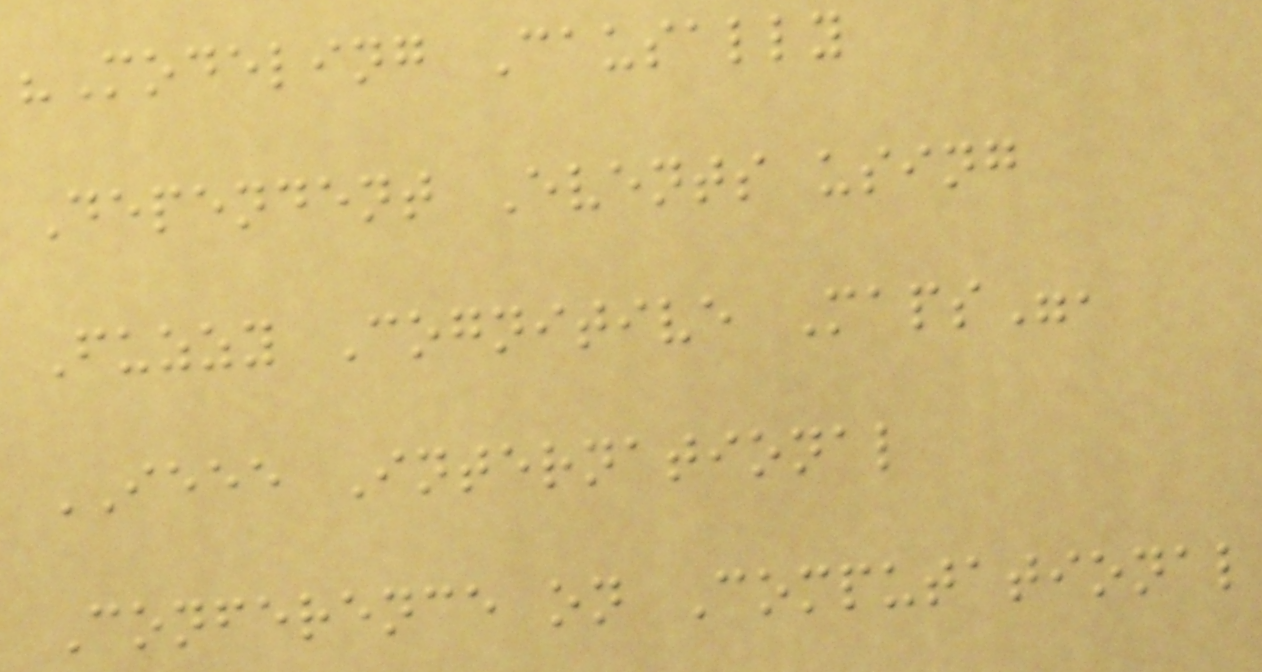"Modeling Causally
Dependent Events using
Fuzzy Cognitive Maps",
IEEE International
Conference on Computational
